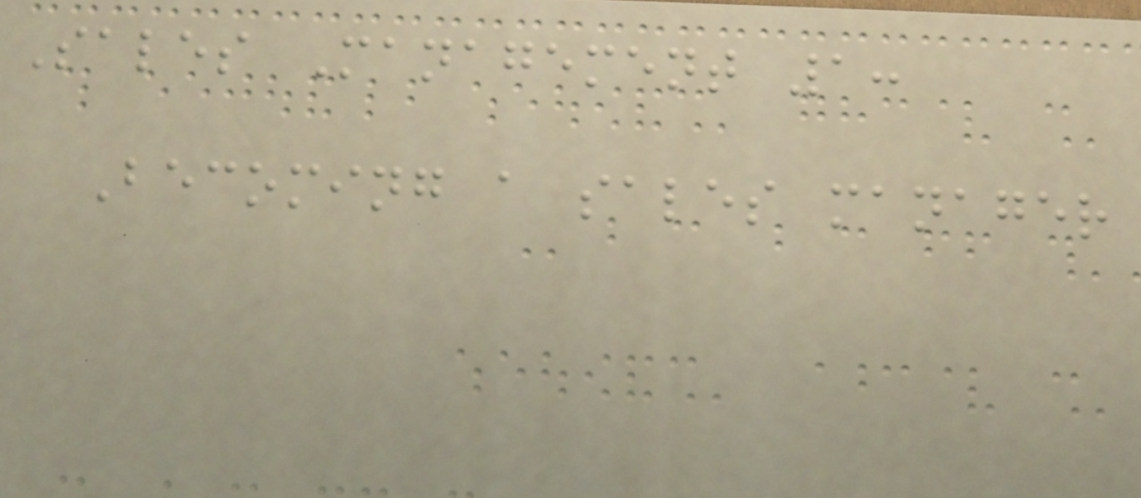Sales Management 1:
Becoming a sales manager
